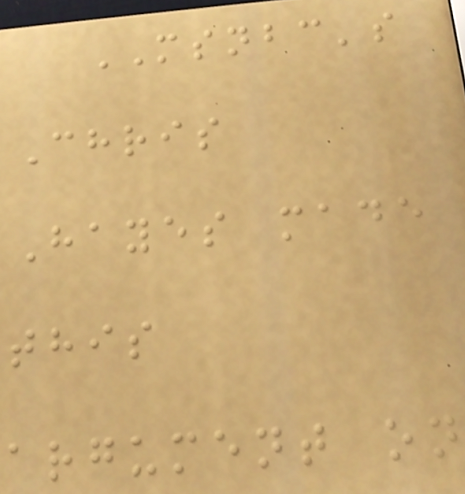MSNBC's
Chris
Hayes made
this
argument on
